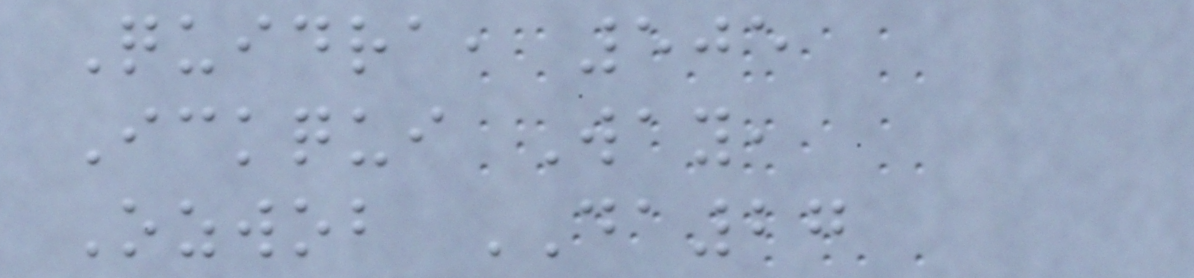Quidra, 505
Ickqui Way,
Ozwob DA27
